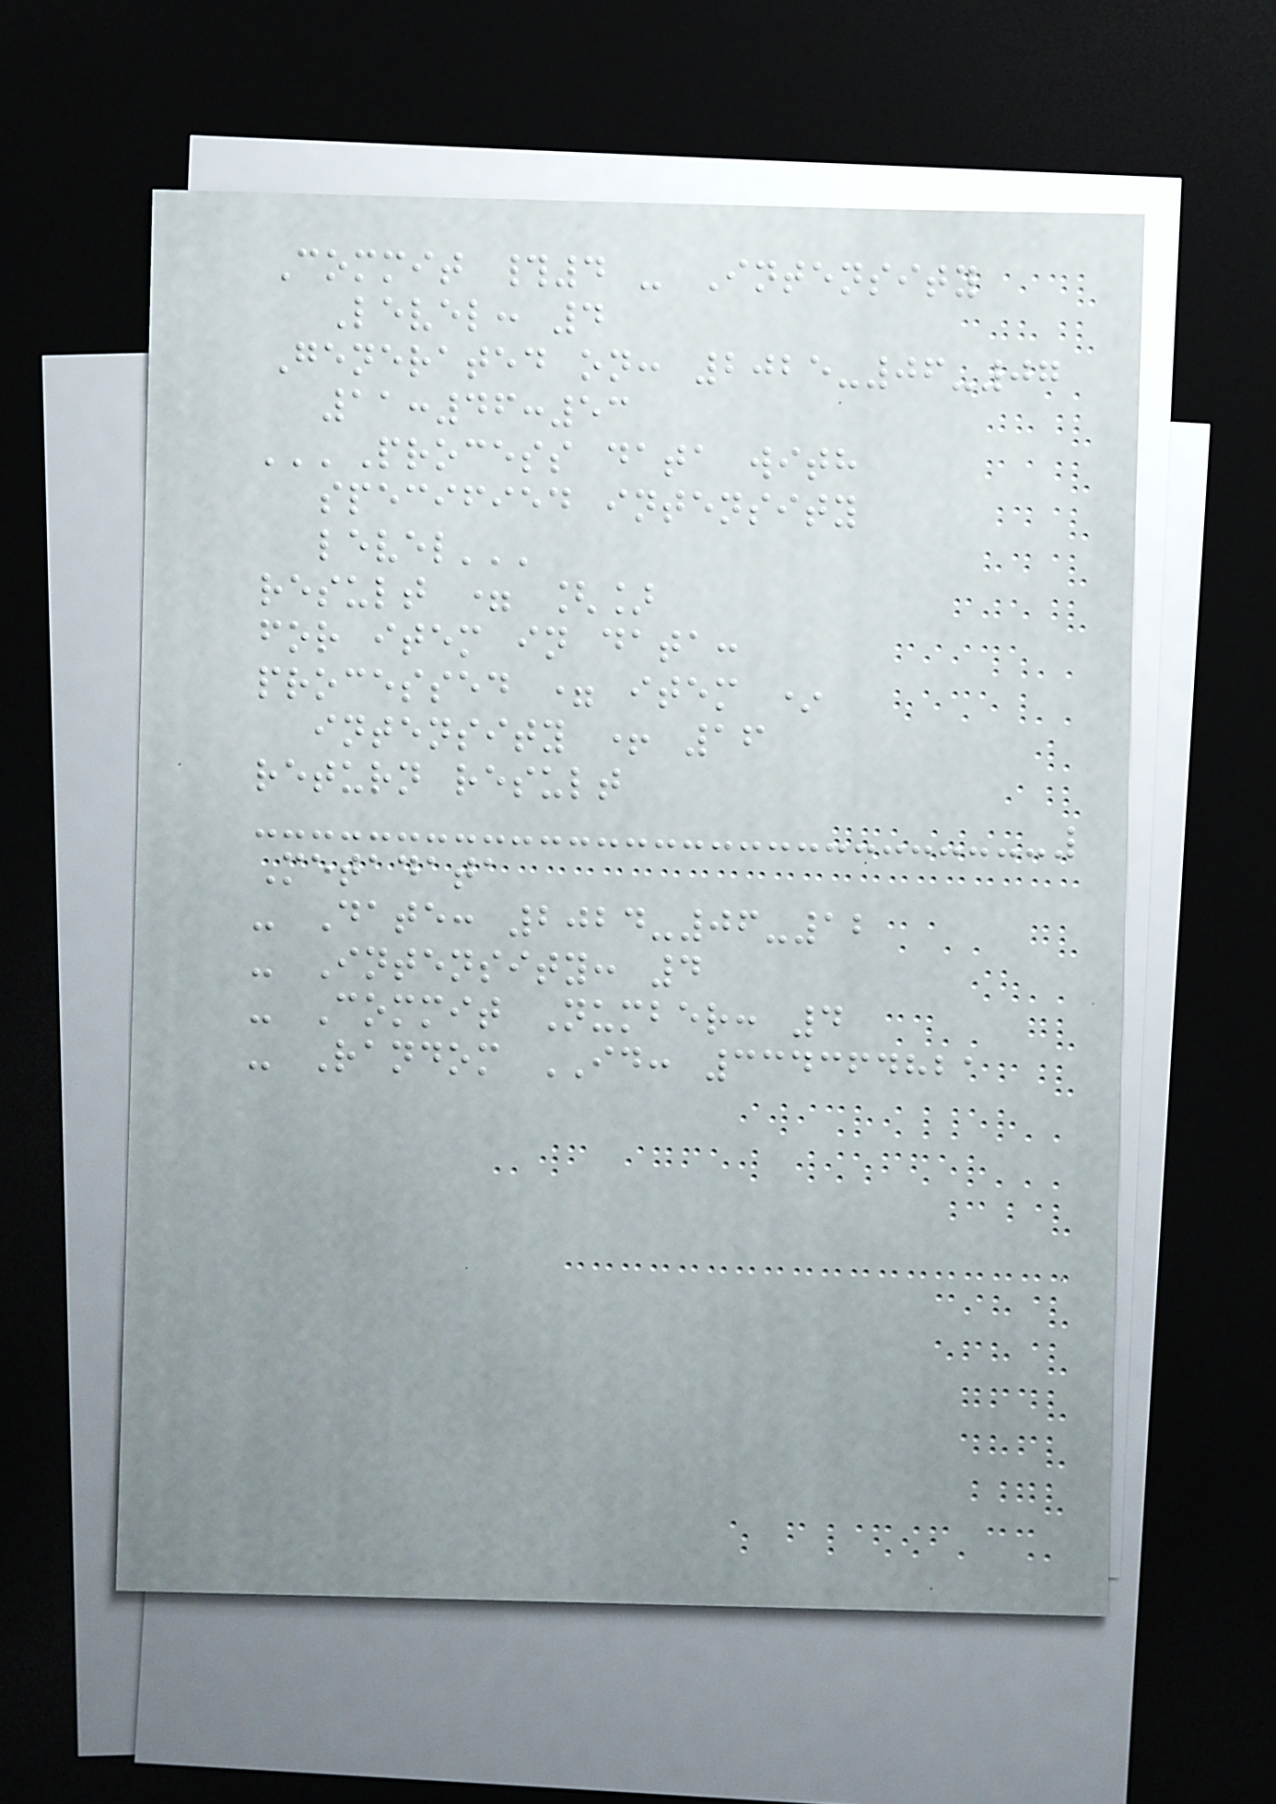Commit #4 - Intensity
Level: 4
Generated on: 2025-06-07
11:46:53
'''Process data with
specified intensity
level'''
result = []
for item in data:
processed = item *
intensity + 16
return result
Metadata
- Date: 2024-06-12
- Intensity: 4
- Commit Number: 4
- Random ID: 334364821
